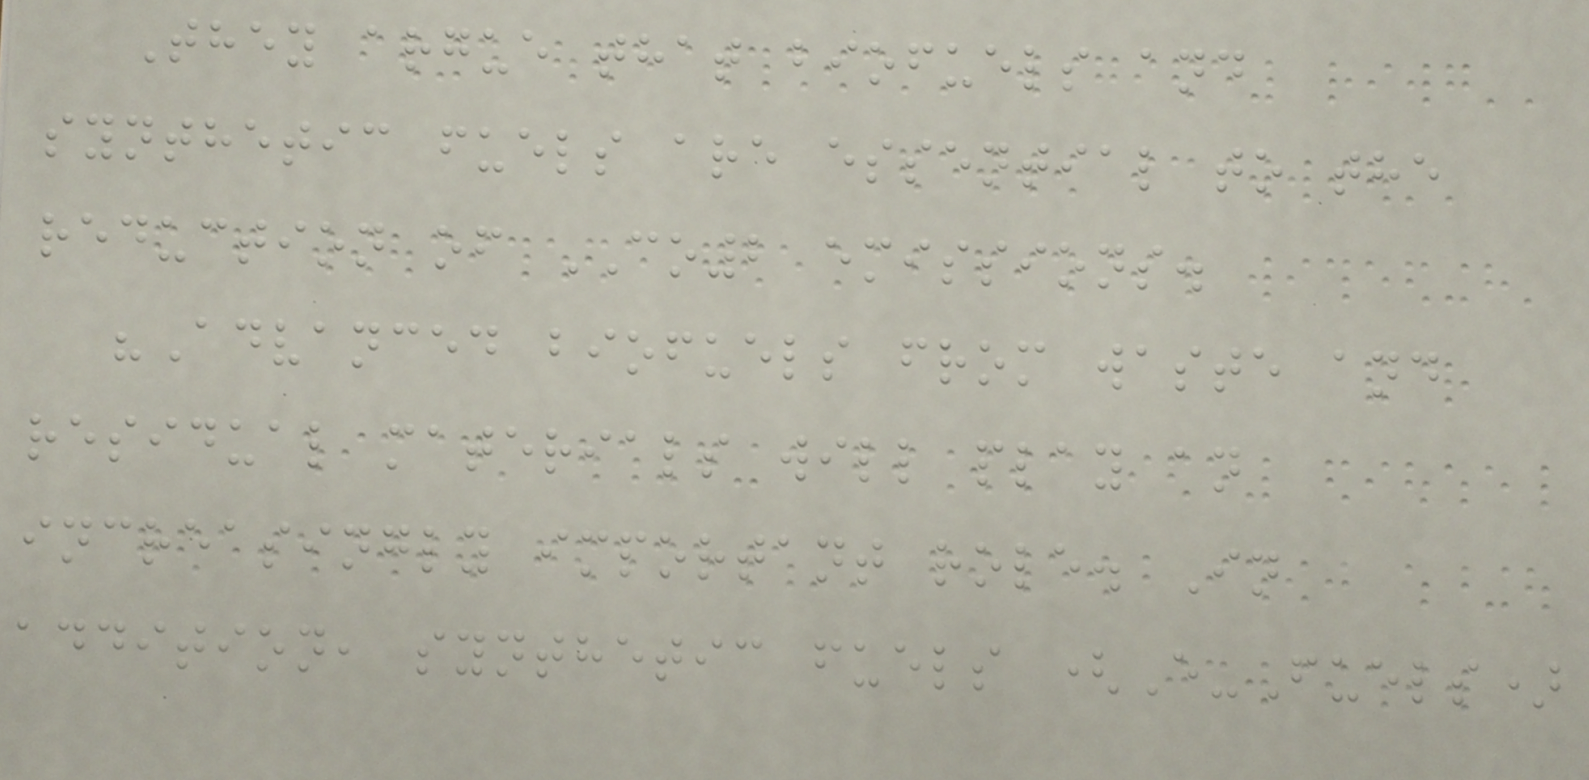They argue that biofuels and
synthetic fuels are essential to the
reduction of CO2 emissions.
"Advanced biofuels from waste and
residual materials will play an
increasingly important role. In
addition, synthetic fuels (E-Fuels)
